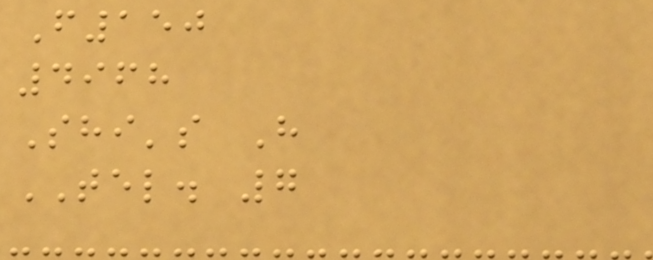F150
4968
Shi's H
TEL. 7
